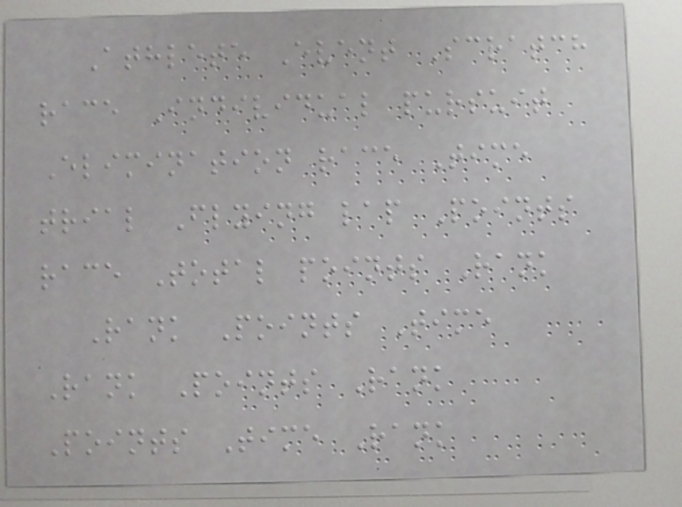Athlete Event Scratch
race Individual pursuit
Elimination race Time
trial Flying lap Points
race Total points Rank
Rank Points Time
Rank Points Rank
Points Time Rank
